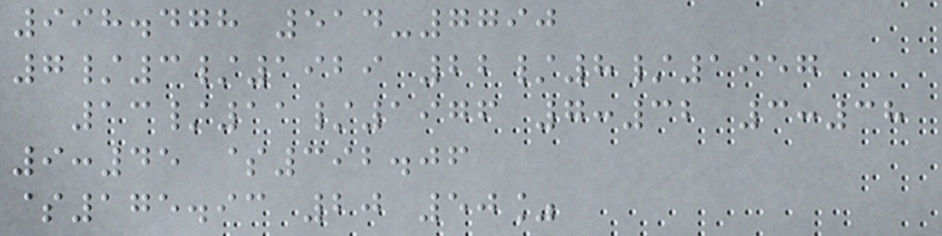998.478 514-7790
7/3/1929 22/8/1957
13/11/1976 7:32 3:38
9:45 $392.06
$175.93 20 50%
